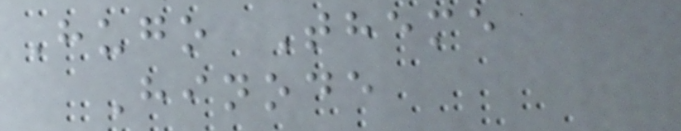Hugo Theme
Hinode
